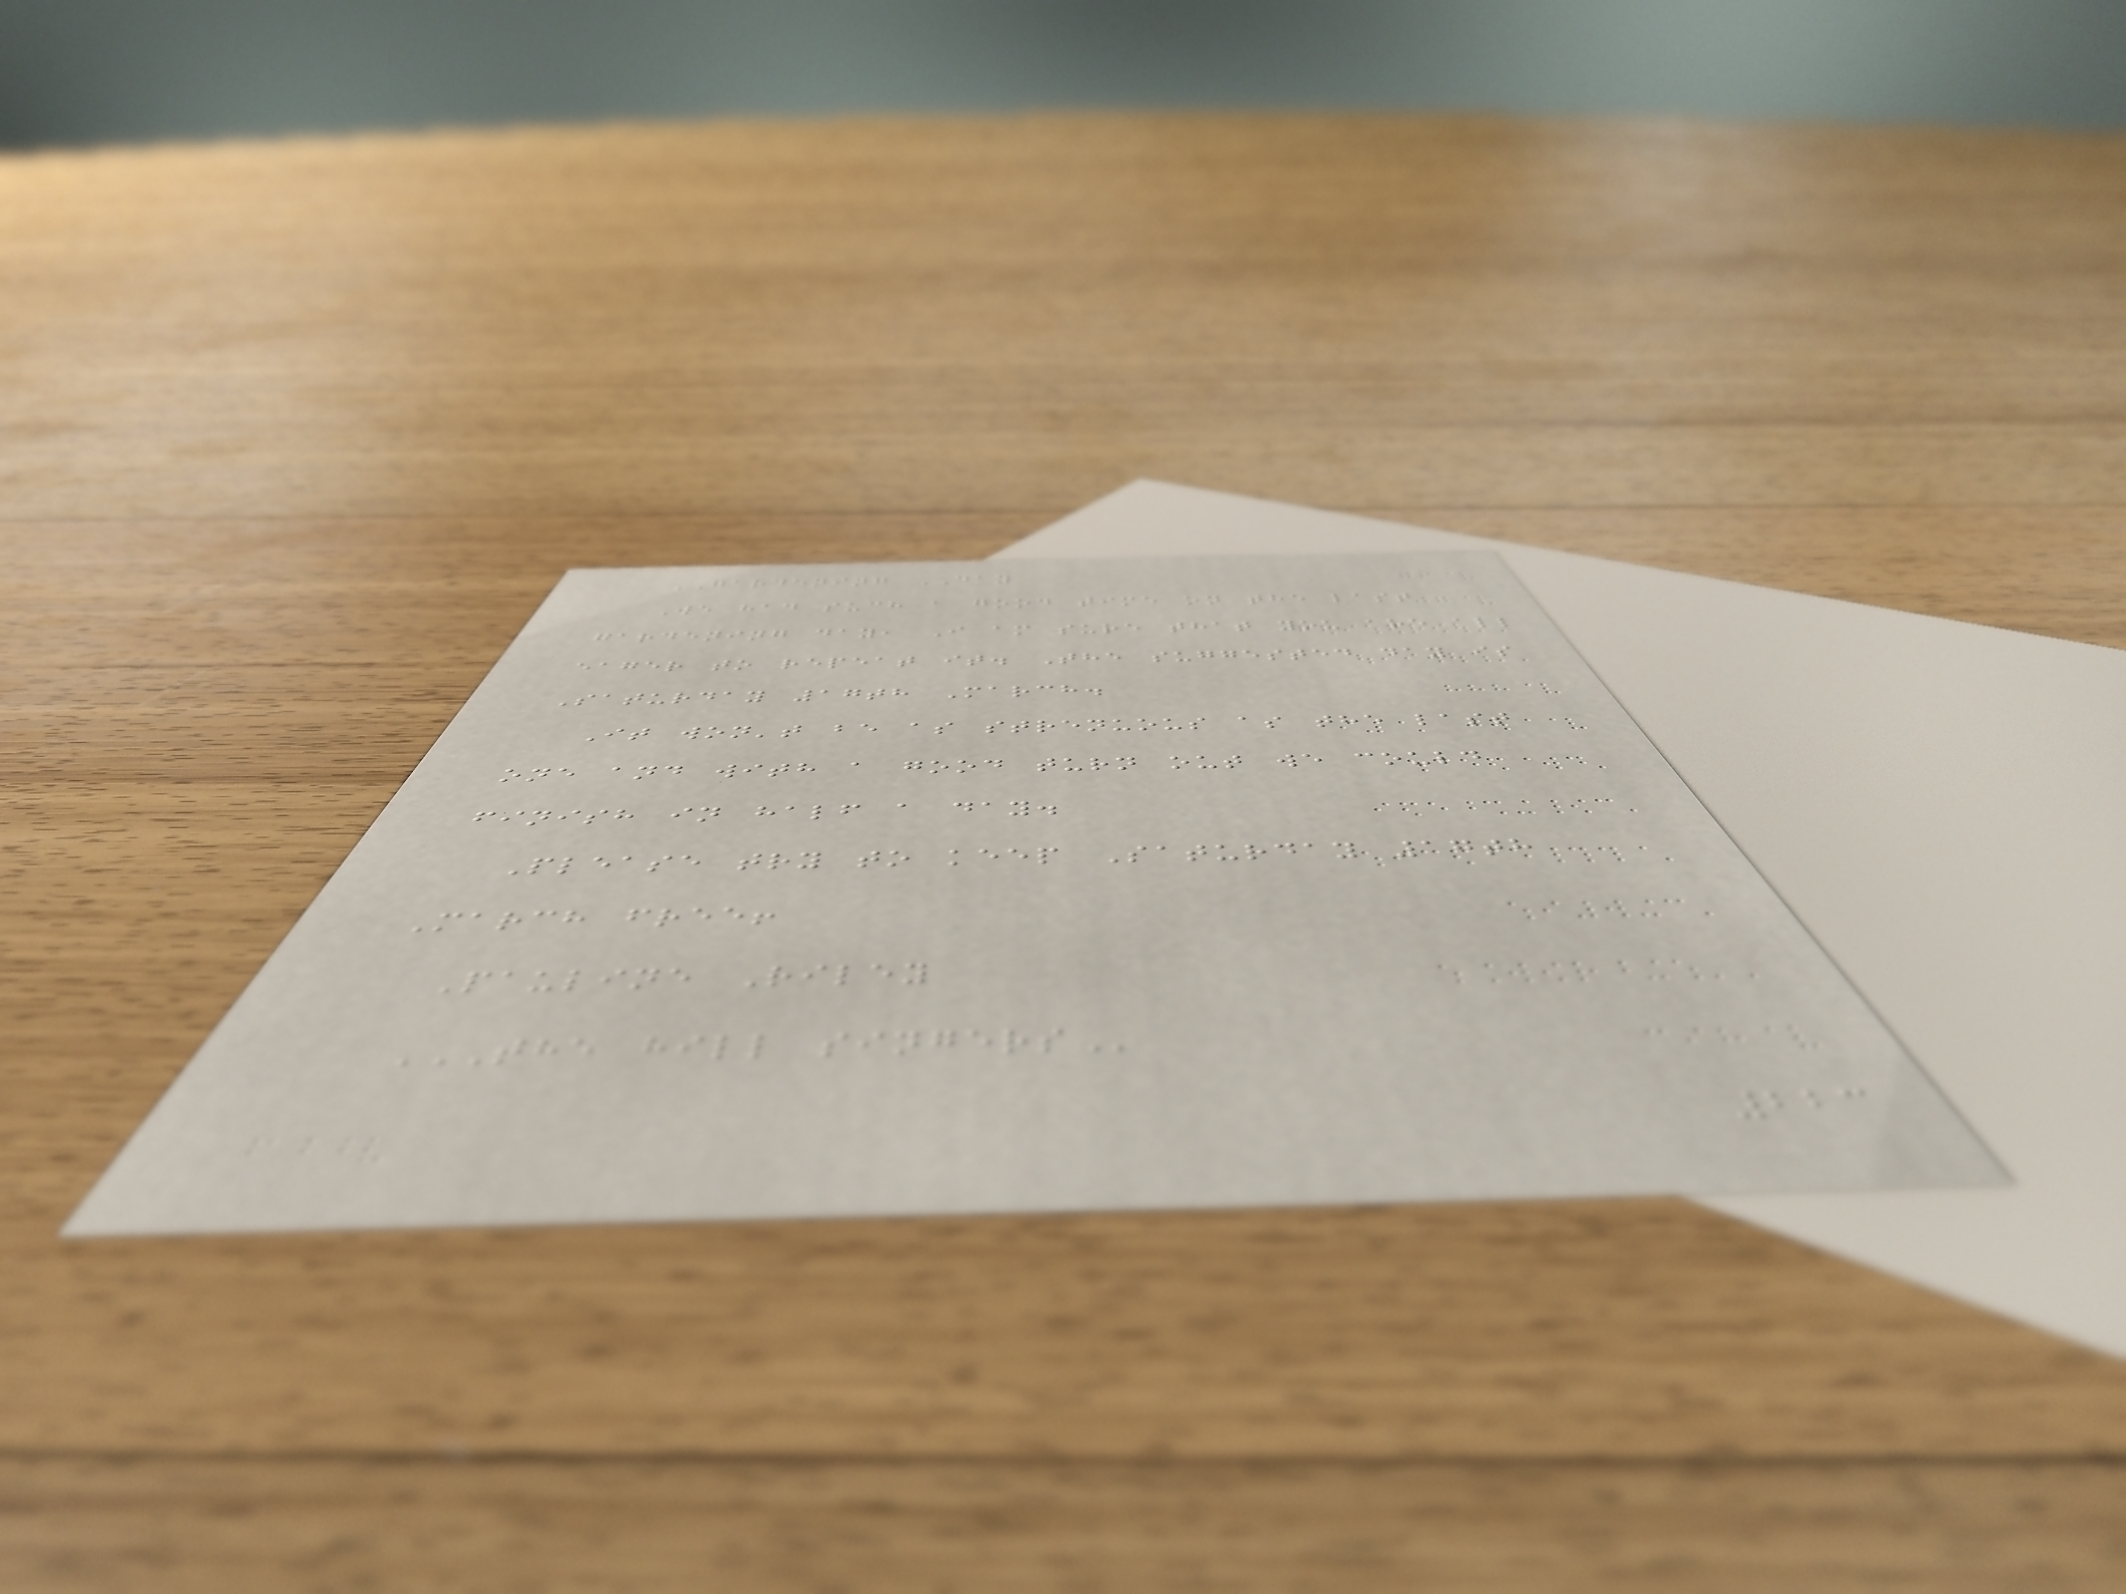GARDENING DAY
We had such a good time on the last
gardening day, I am sure that you are all
eager to repeat it. The suggested day is
Saturday 17th March.
It won't be as strenuous as the last
one and with a good turn out we could
finish in half a day.
Please try to keep Saturday 17th
March free!
Pauline Riley
THE HILL SINGERS
223
